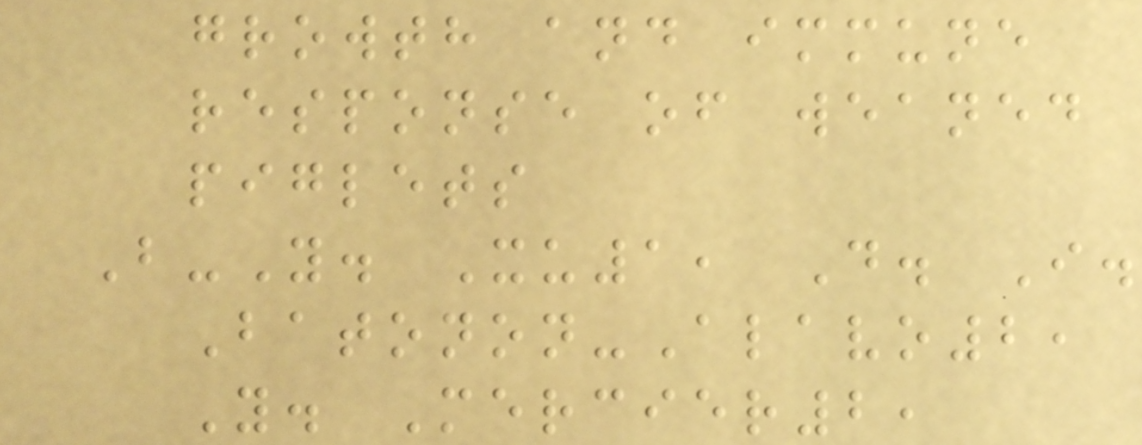growth and immune
response of weaned
piglets
B-Y. Xu1, D. I.
Batonon-Alavo2,
Y. Mercier2,
